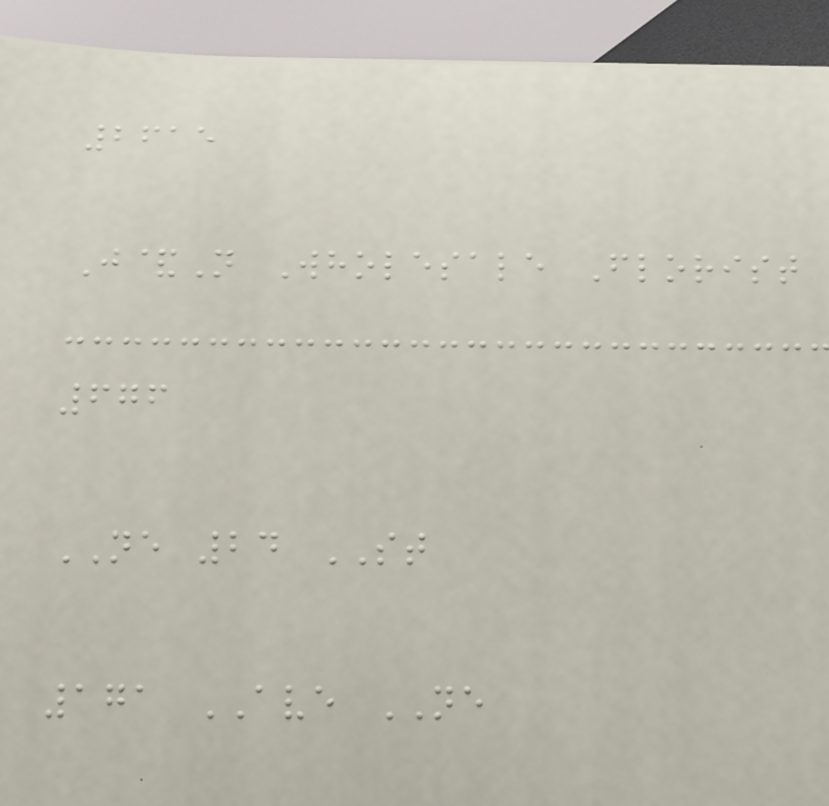2615
J&N Wholesale Florist
676
NE 24 ST
171 AVE NE
